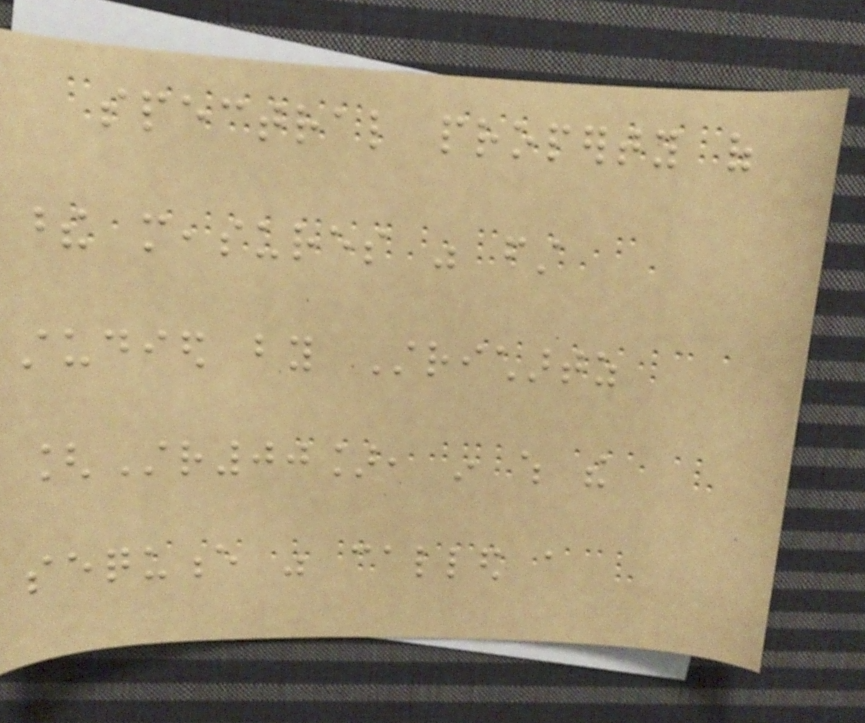spectral property of
these measures was first
studied by Strichartz
[Str00], in which the
sequence was called a
